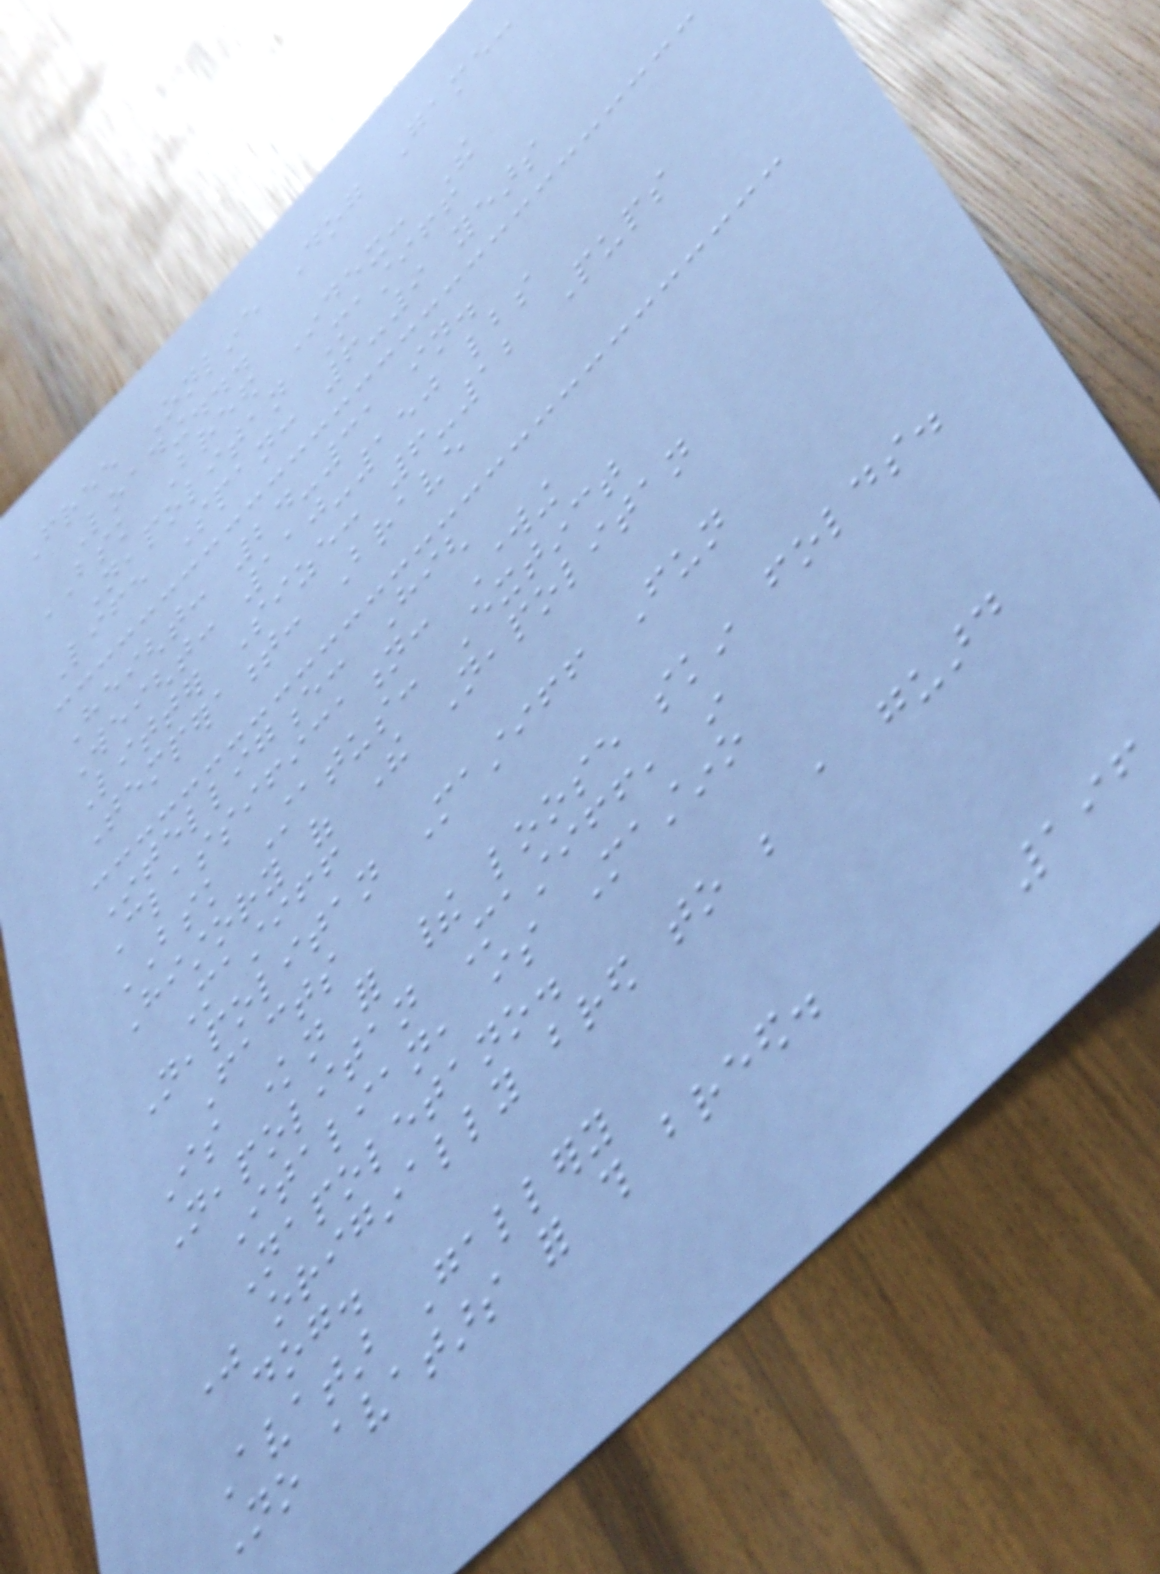Free Online Dog Game:
Loading...
BSK Breed Index: The
Neapolitan Mastiff
Life Span: 6-9 years
Height: 24-31 in.
Weight: 110-150 lbs
Litter Size: 6-12 Pups
Temperament: Brave
Intelligence: High
Classification: Working
BSK Status: Extinct
History of The Neapolitan
Mastiff
Neapolitan Mastiff Fun
Facts
Is known for their loose skin folds.
Neapolitan Mastiff, in
Italian, is Mastino
Napoletano.
Was originally bred to be a guard
dog.
Avatar Gallery
No avatars for this breed.
196
